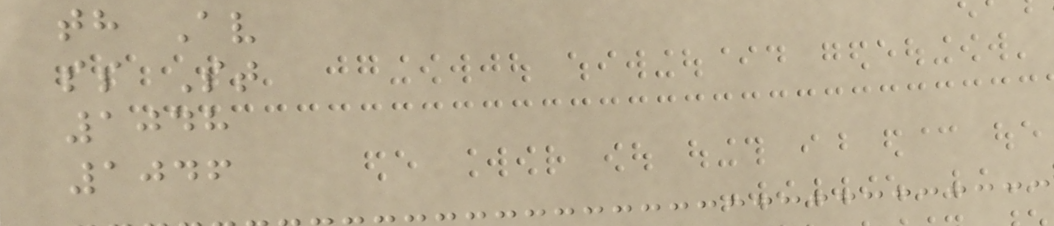th Av
ss St
1048
1046
